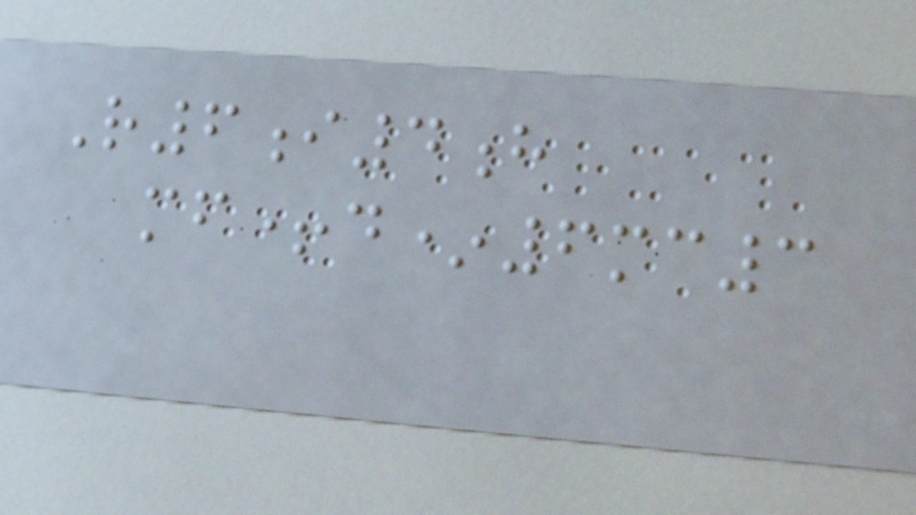R6i4h
mf+d*6mc3
